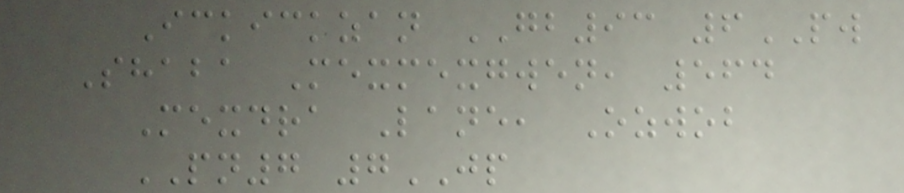Ickickzan GB93 6PW
Shaba Mexmexgwen, 564
Mexdra Lane, Ozwob
PN7 7JP
